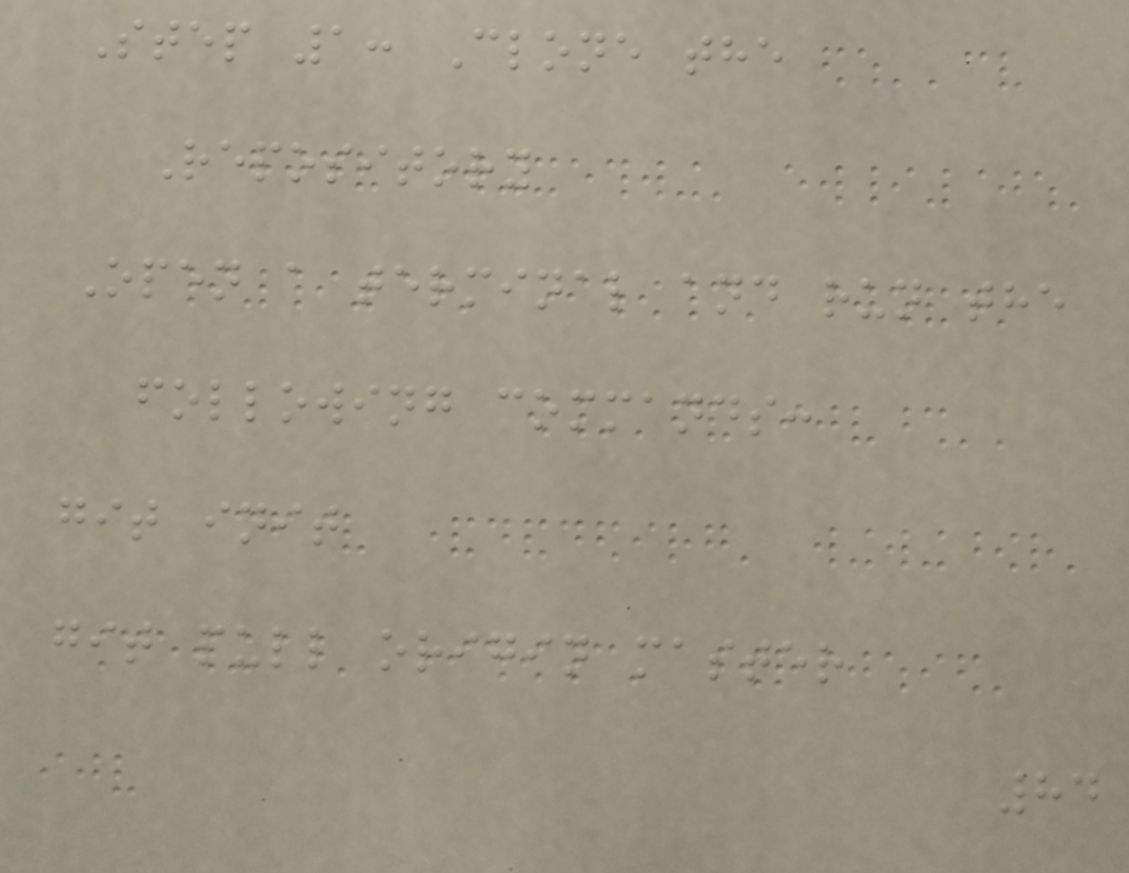Step 1: Clone the
Repository
Open a terminal and run the
following commands:
git init
git pull origin master
84
